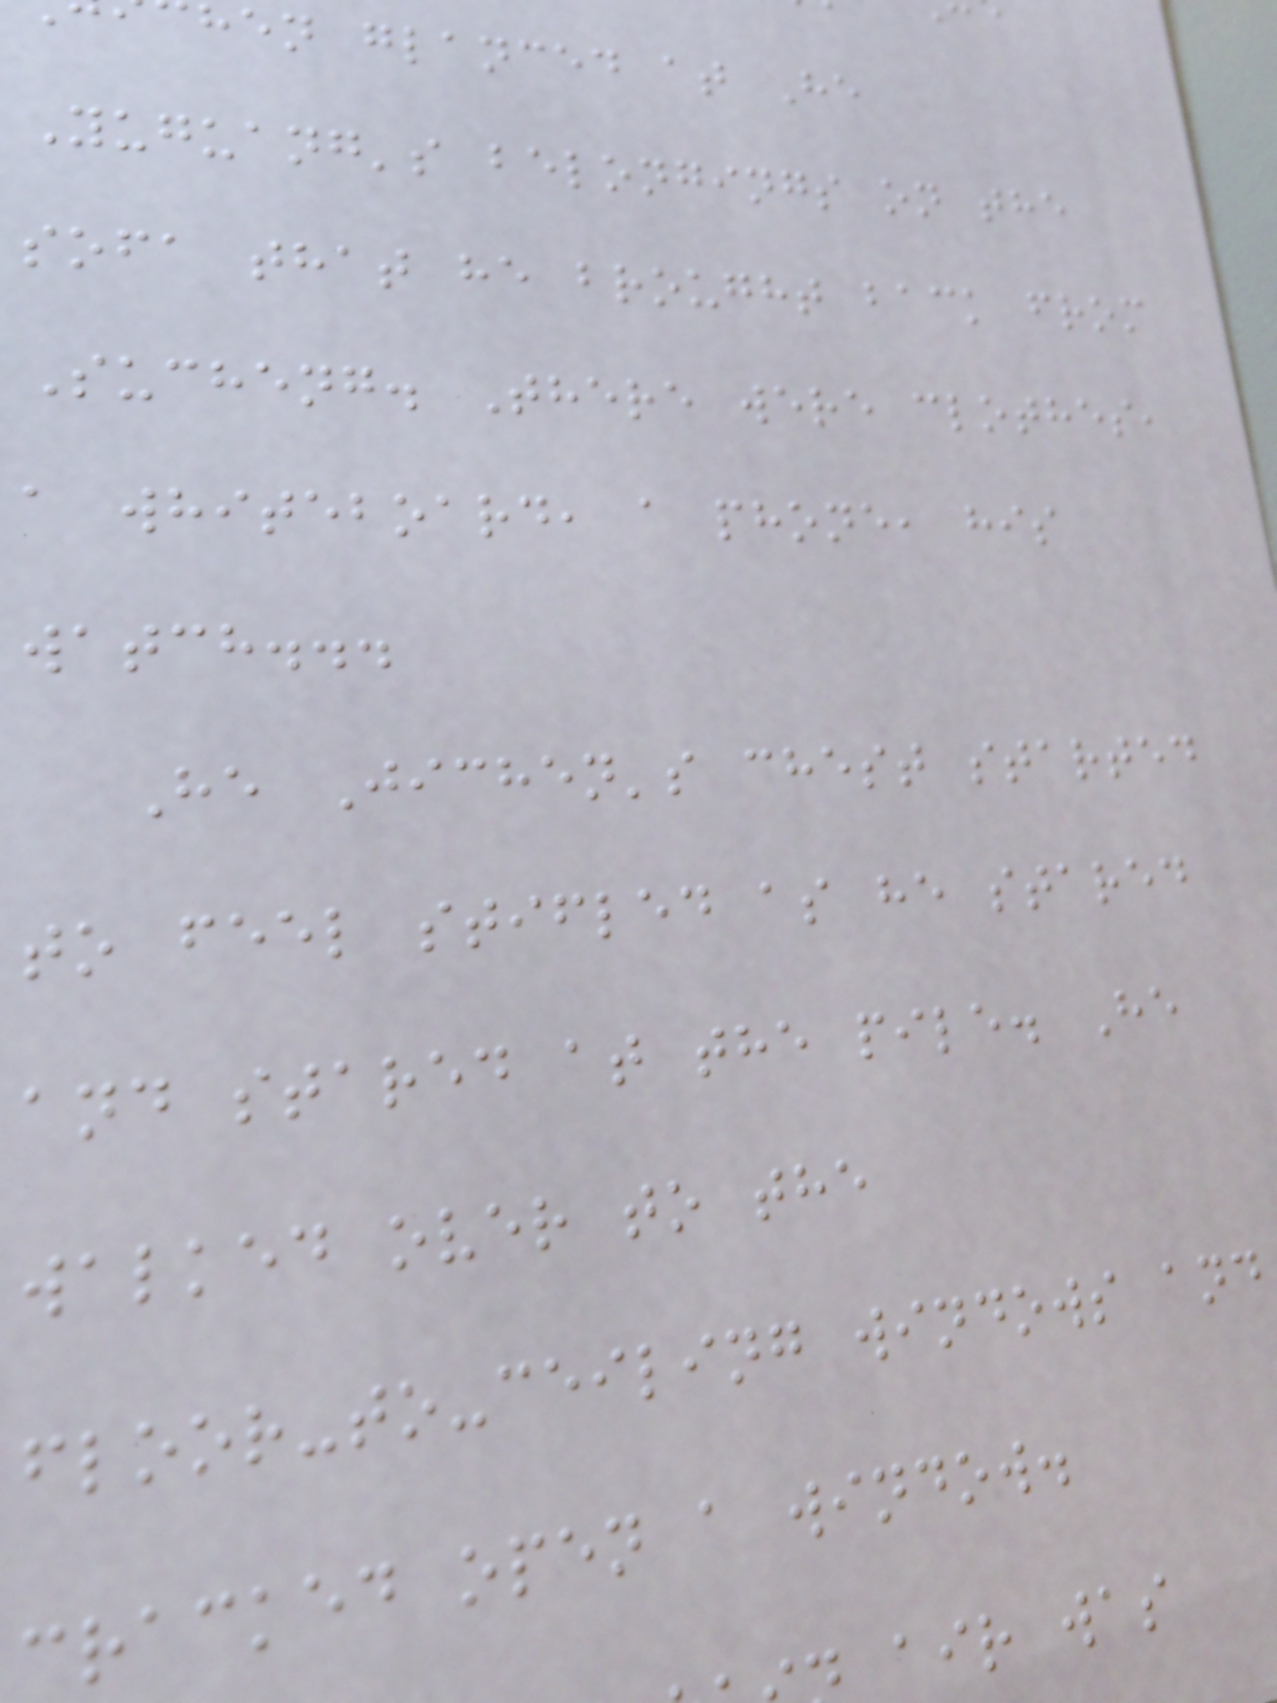hen glanced at He
Yuguang's belongings on the
sofa that he brought back from
Sucheng. There were clothes,
a whiteboard, a phone, his
watch...
He Jichen's chest started
to feel stifled as he stared
and stared at the pile. He
walked over to the
floor-to-ceiling windows and
cracked open a window.
air was
